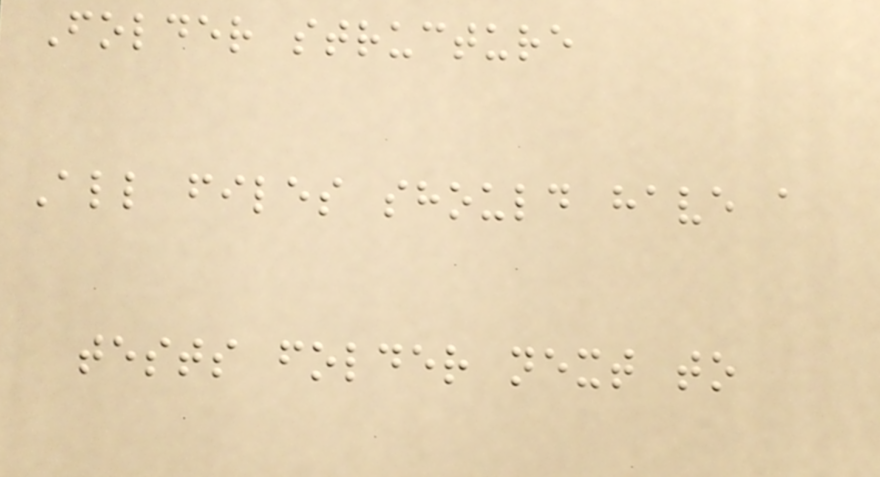Folder structure
All files should have a
tests folder next to
